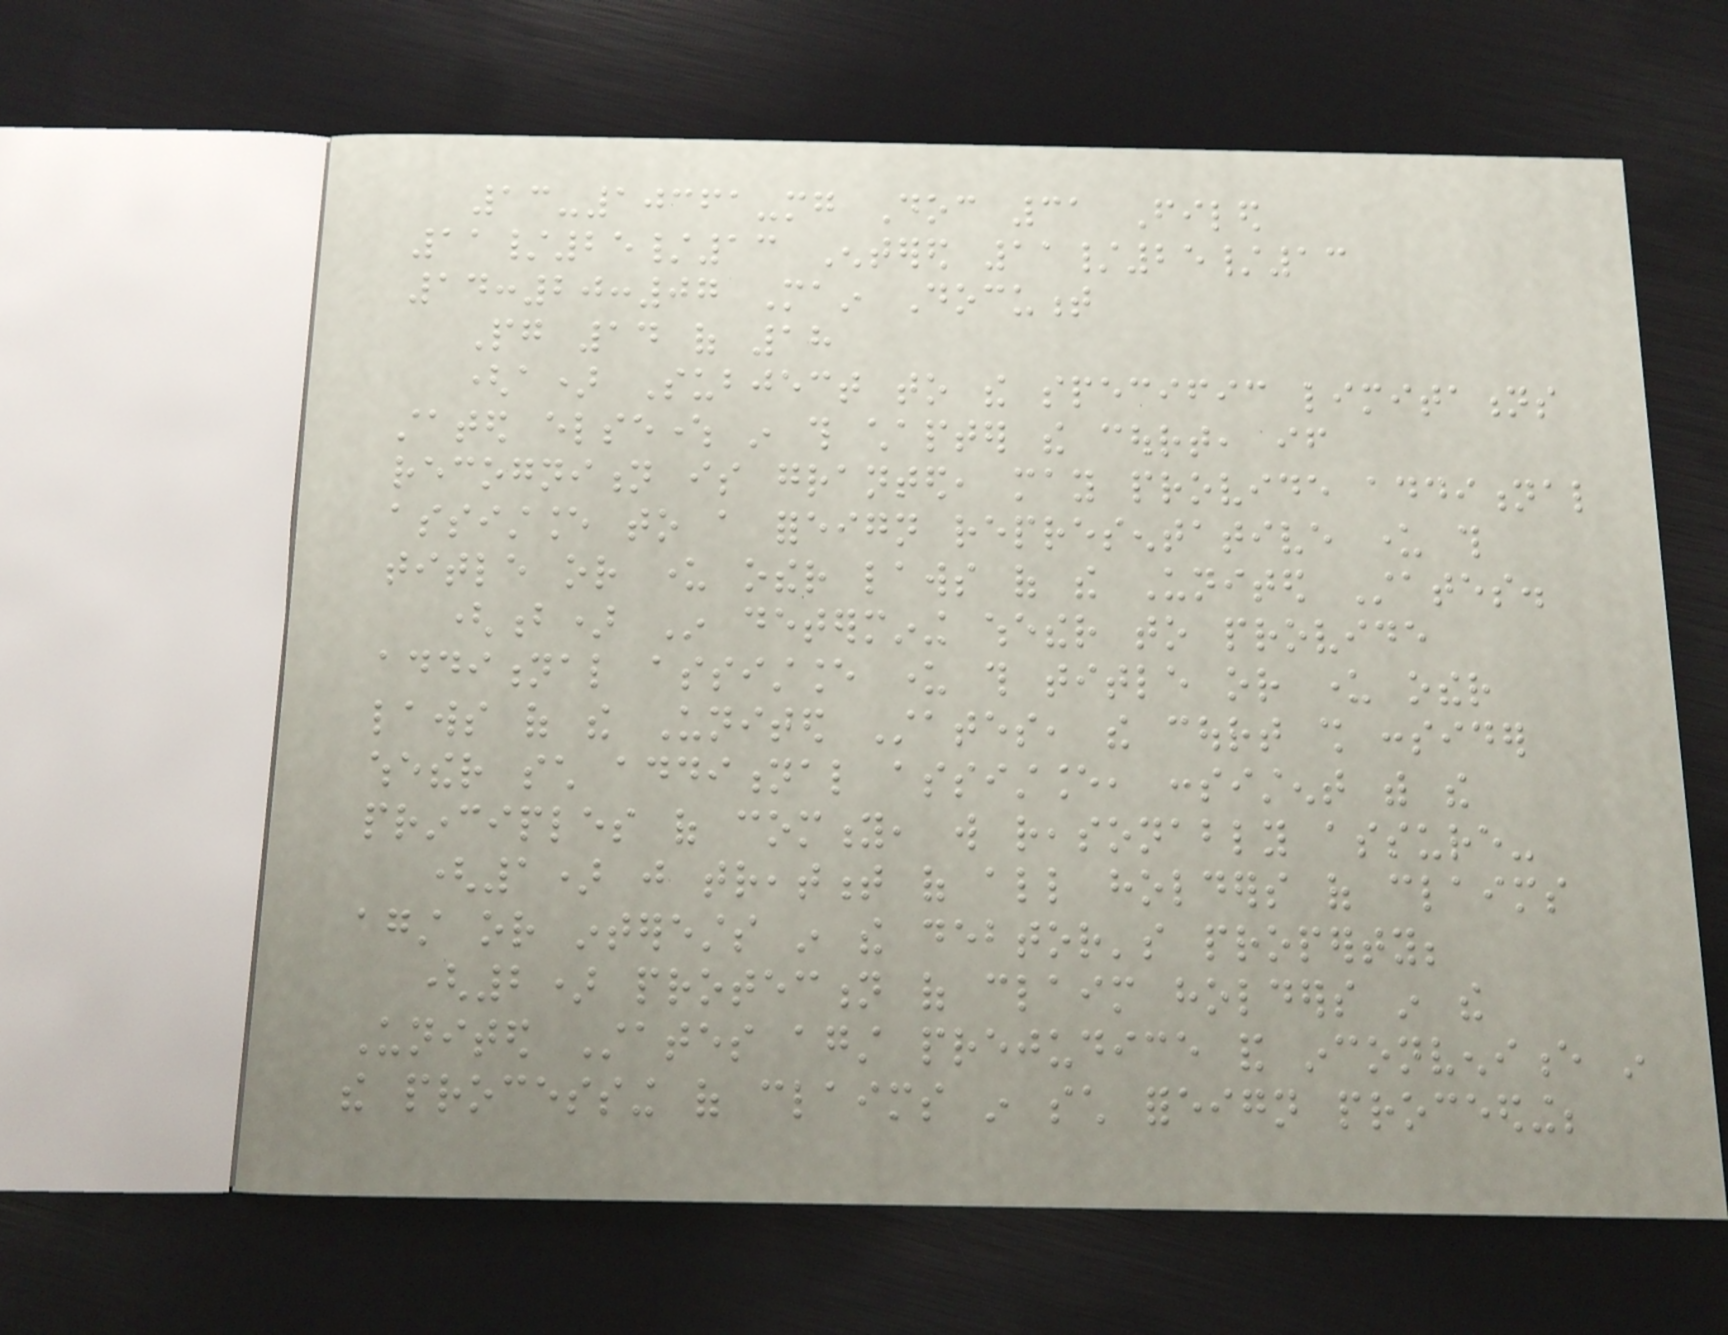13-10361-mg Doc 31 Filed
11/25/13 Entered 11/25/13
14:20:07 Main Document
Pg 14 of 18
(a) Subject to the specific limitations
stated elsewhere in this chapter the court, if
recognition is granted, may provide additional
assistance to a foreign representative under this
title or under other laws of the United States.
(b) In determining whether to provide
additional assistance under this title or under other
laws of the United States, the court shall consider
whether such additional assistance, consistent with the
principles of comity, will reasonably assure-
(1) just treatment of all holders of claims
against or interests in the debtor's property;
(2) protection of claim holders in the
United States against prejudice and inconvenience in
the processing of claims in such foreign proceeding;
